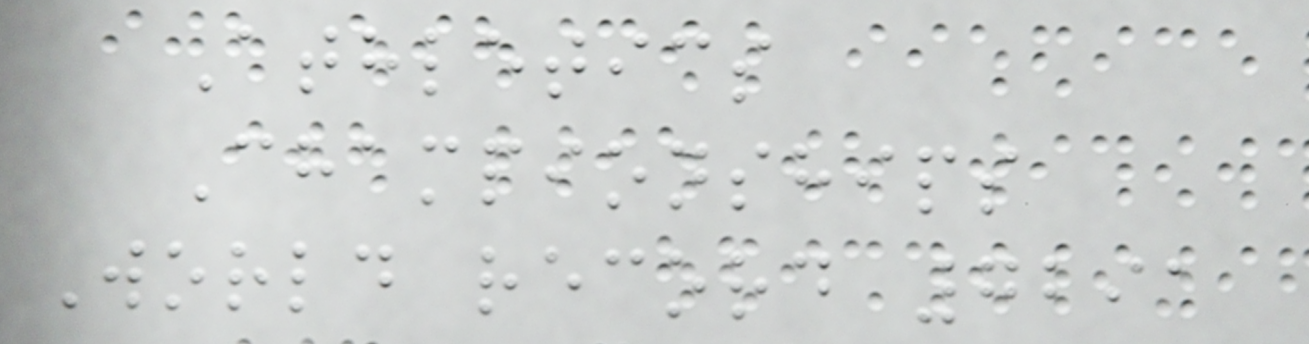Athletics
Championships
World record 7291
